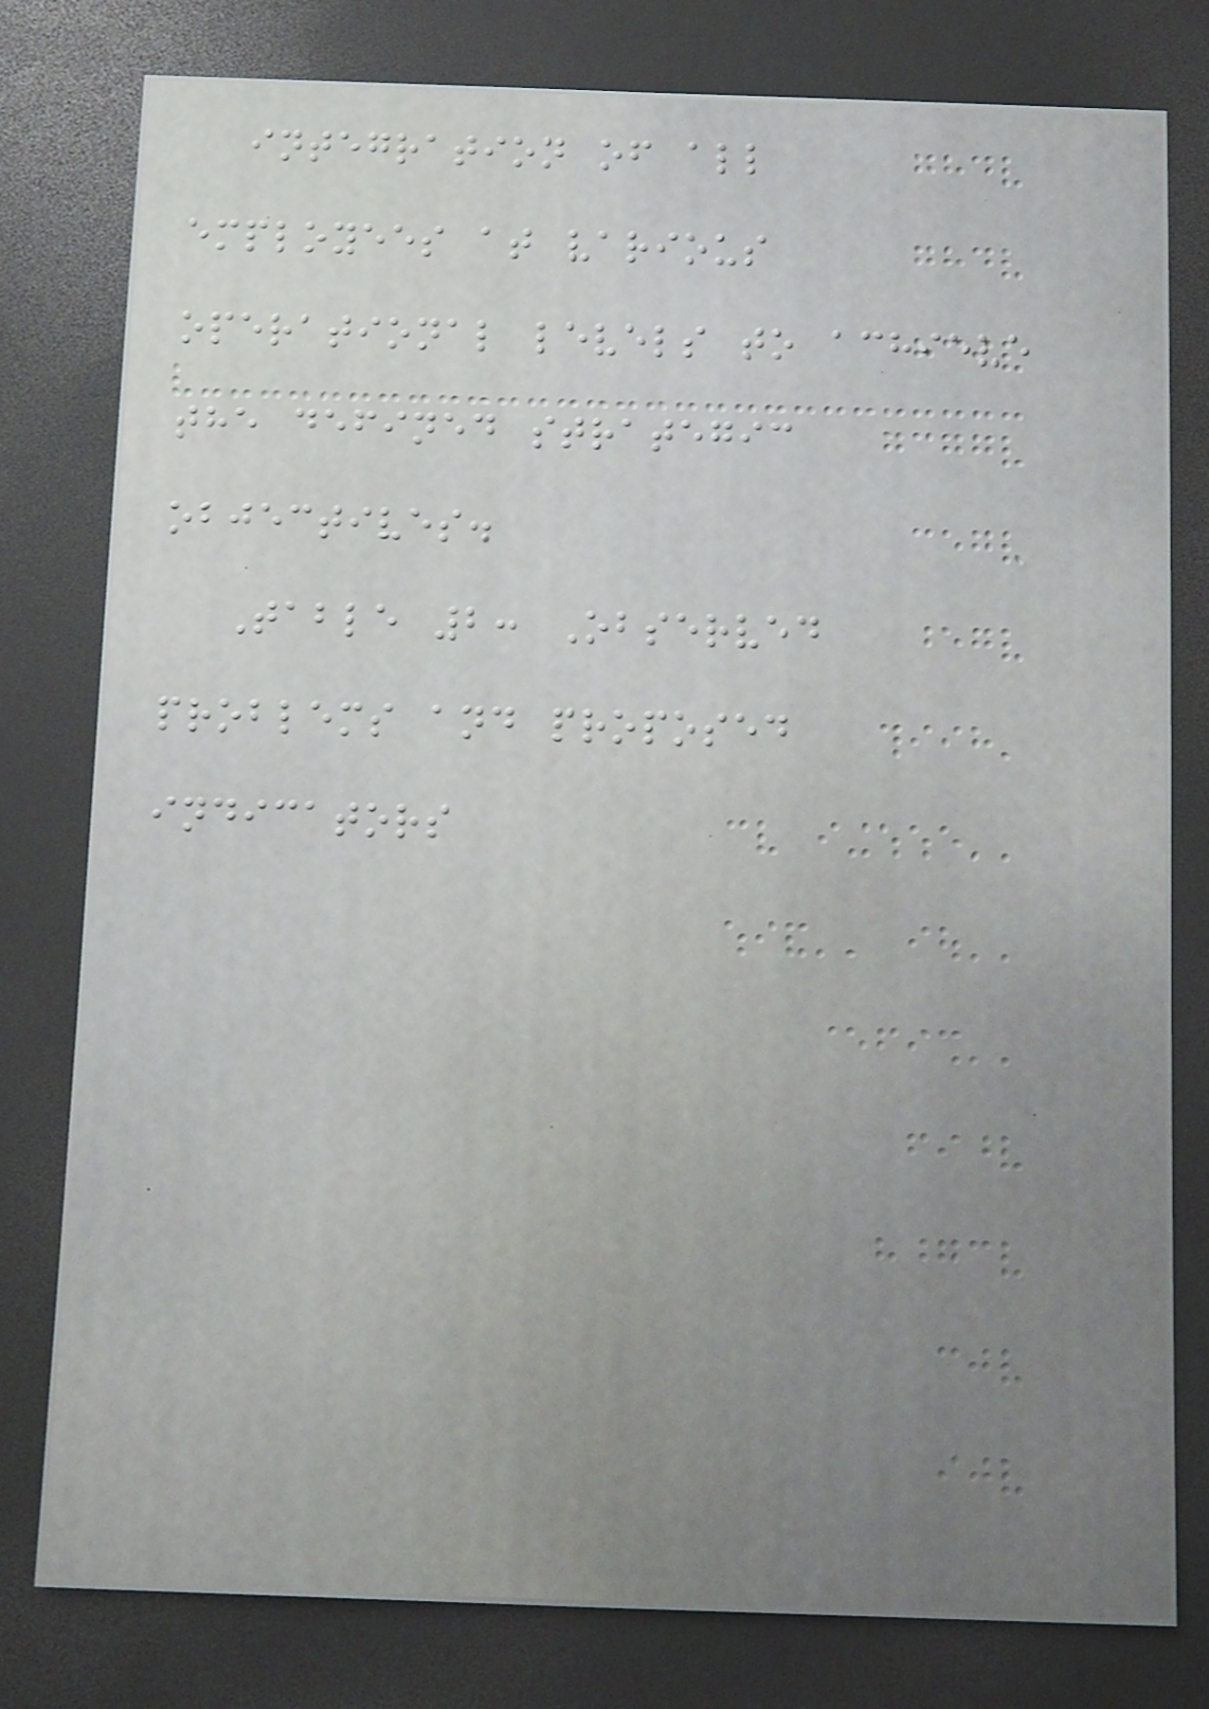integration of all
employees at various
operational levels to achieve
the defined strategic
objectives.
Table 2: Observed
problems and proposed
indicators
